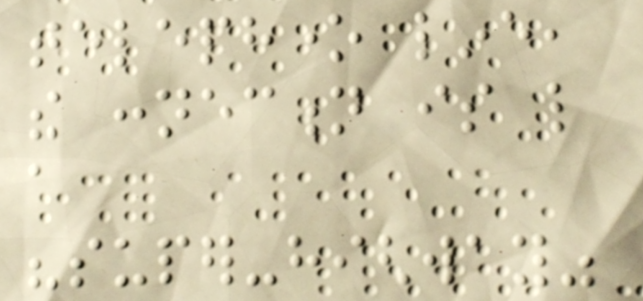telephone line,
the connection is like
a
"super-highway"
